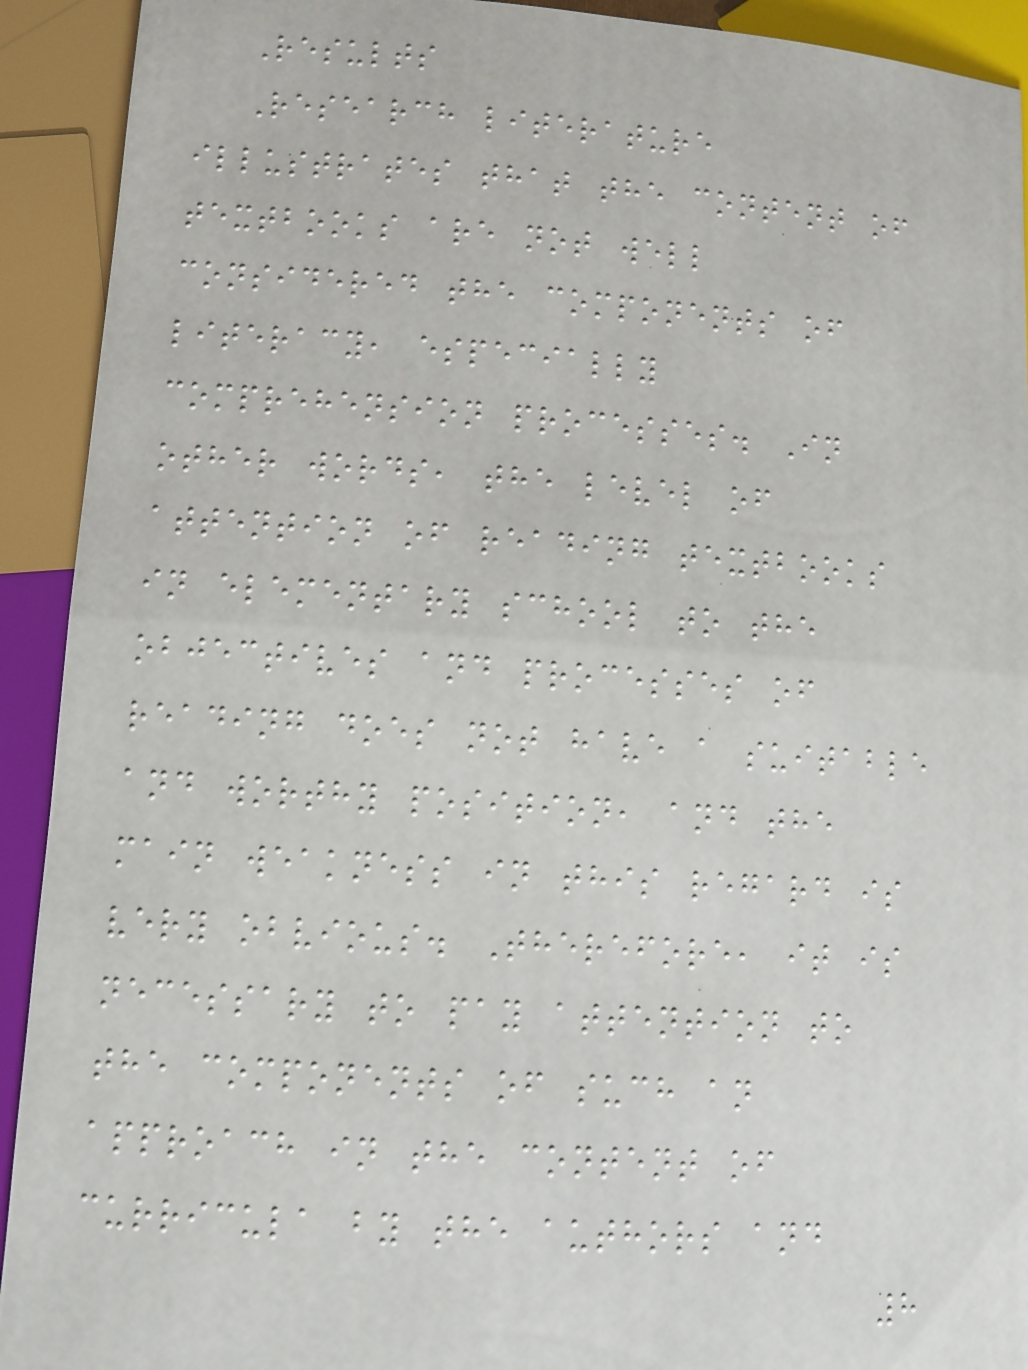Results
Research literature
illustrates that the content of
textbooks are not well
considered the components of
literacy, especially
comprehension processes. In
other words, the level of
attention of reading textbooks
in elementary school to the
objectives and processes of
reading does not have a suitable
and worthy position, and the
main weakness in this regard is
very obvious. Therefore, it is
necessary to pay attention to
the components of such an
approach in the content of
curricula by the authors and
8
